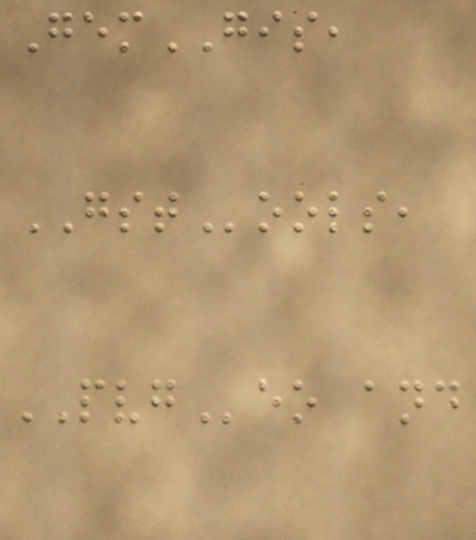GemGIS,
GSTools,
PVGeo and
